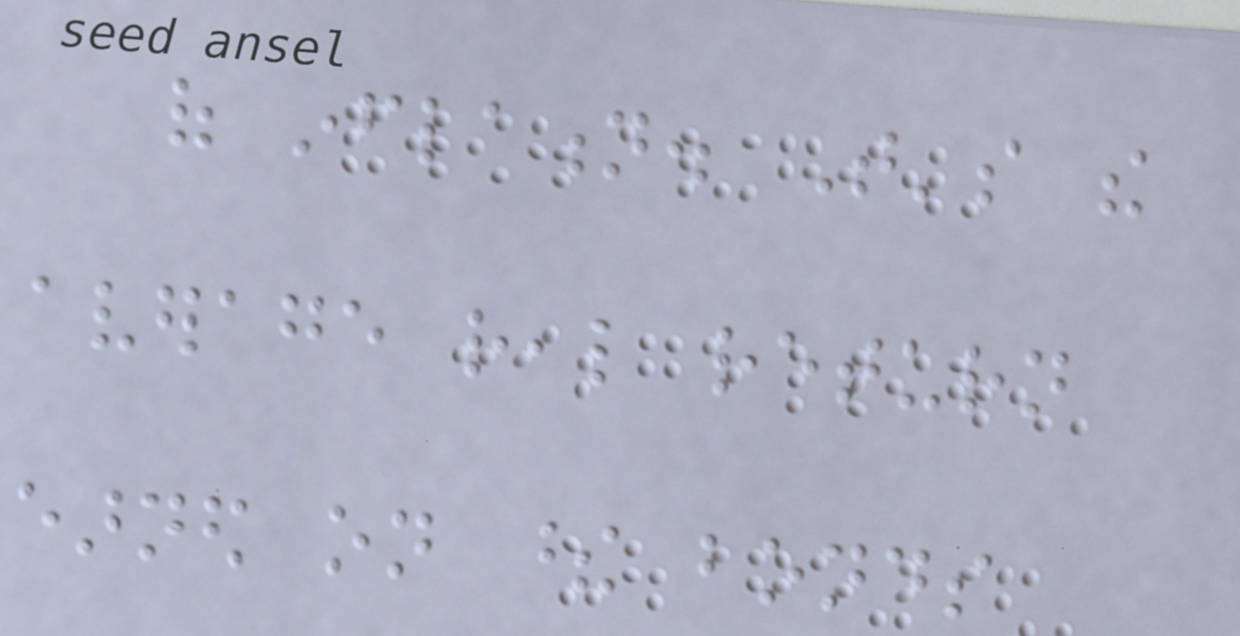of inflation. That's the
average real return
earned on these bonds
